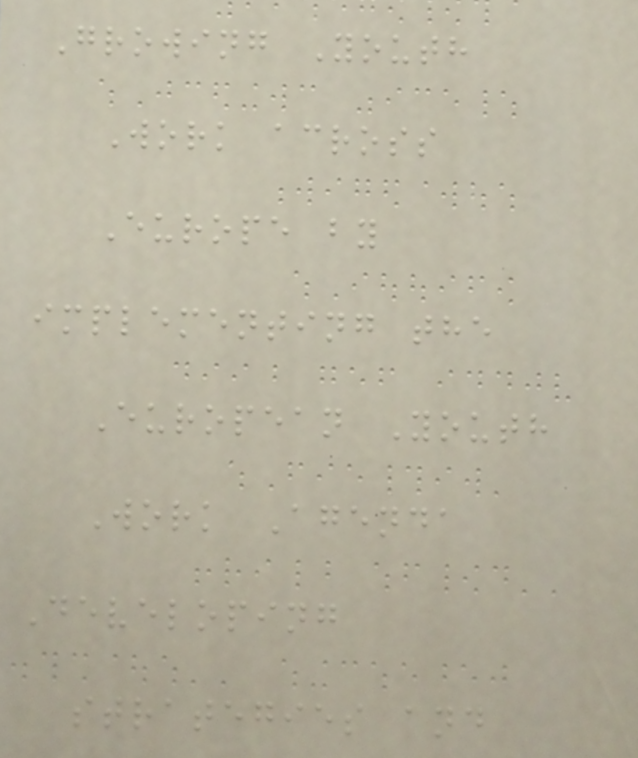Growing Youth
Work across
Europe by
implementing the
European Youth
Work Agenda
Developing
strategies and
